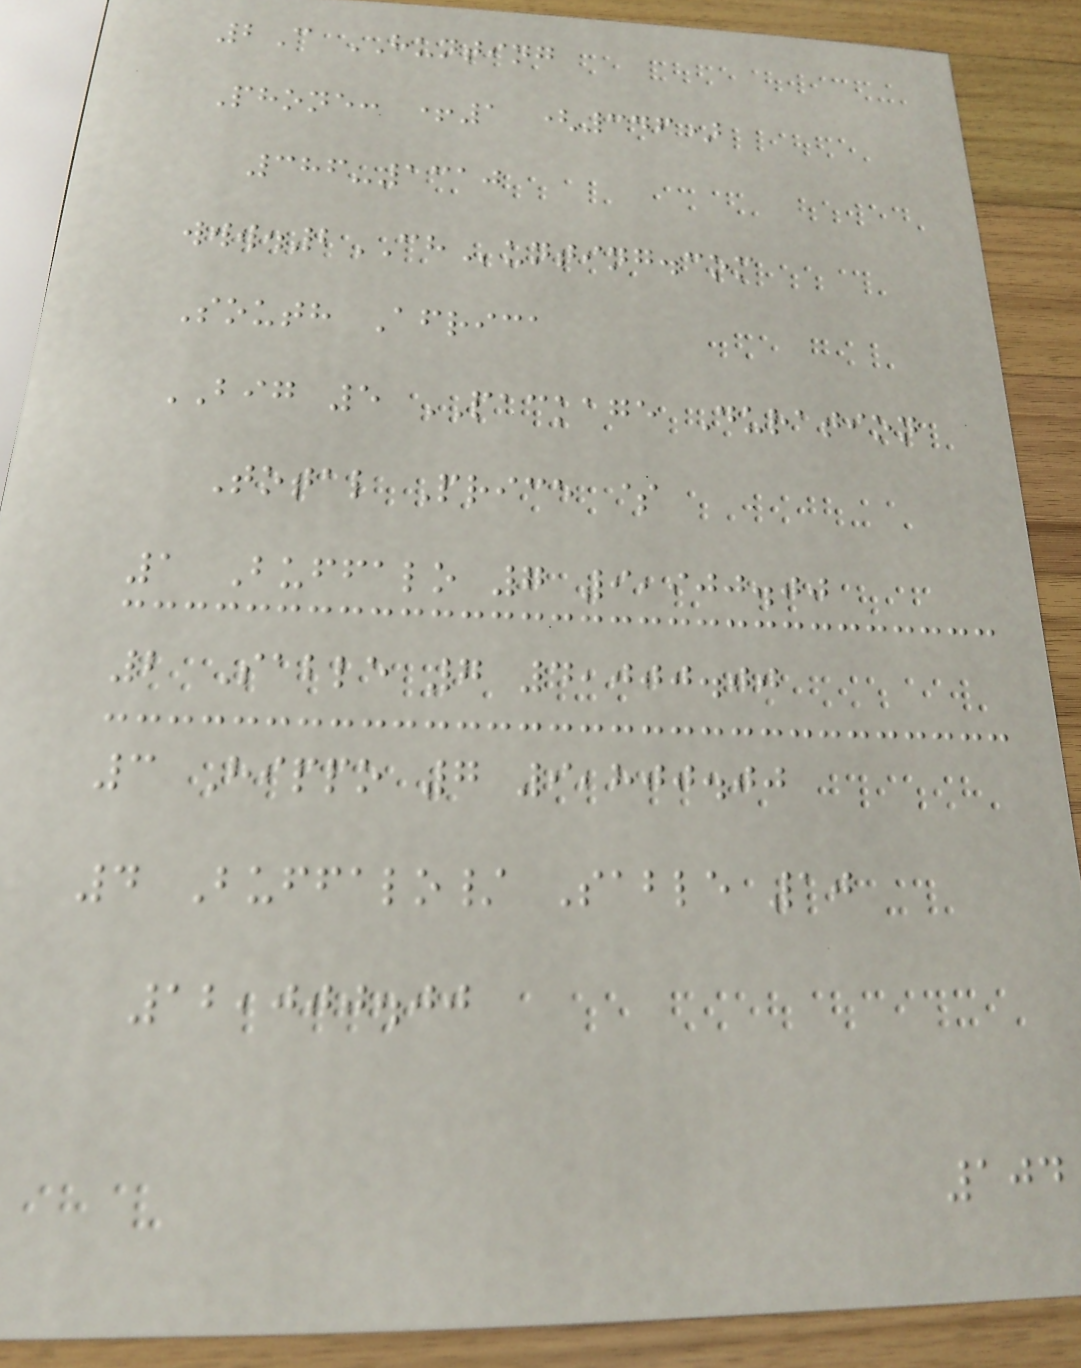2C HUNTING
Phone: +1 (346)
386-1310
www.2CHunting.com
South Africa
BIG 5 PACKAGE Duration
Total Price $
1 Buffalo 7 9,900.00
2 Sable 7 4,000.00
3 Hippo 7 9,800.00
4 Buffalo/ Sable 10
12,000.00
104
